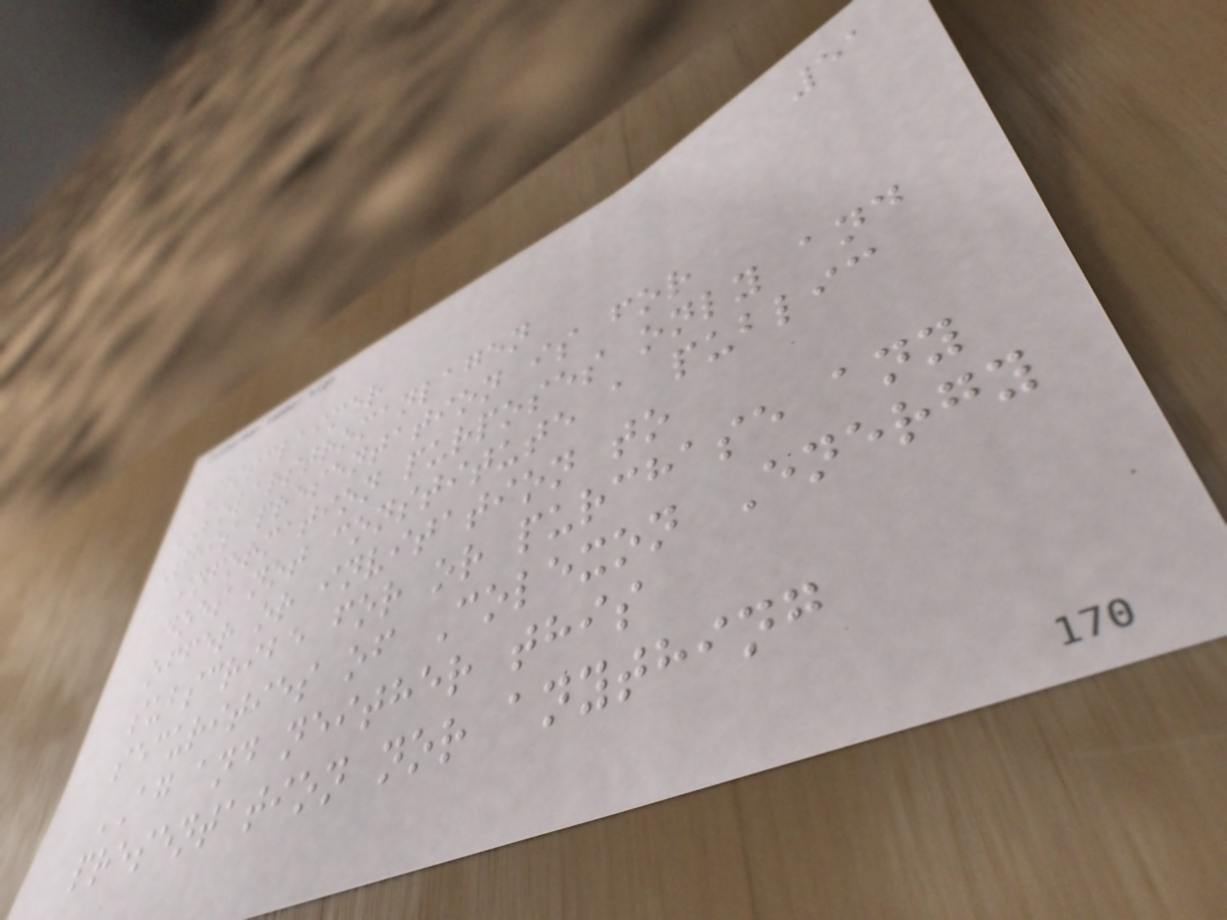51
DISCLAIMER
SOLARSTROMANLAGEN
This presentation is for
information purposes only and
does not constitute a public
offer or invitation to
subscribe for or purchase any
securities of Colexon Energy
AG and neither this
presentation nor anything
